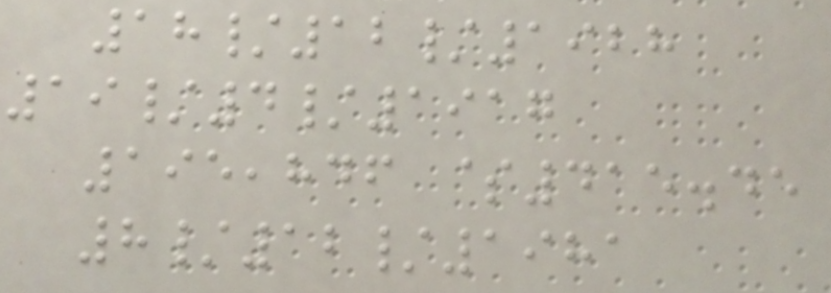18/12/1928
19/4/1917
195,846 $415.45
8/12/1981
